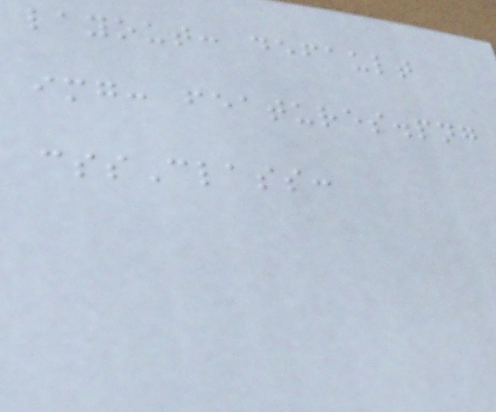layout: default
img: features.png
cssClass:
